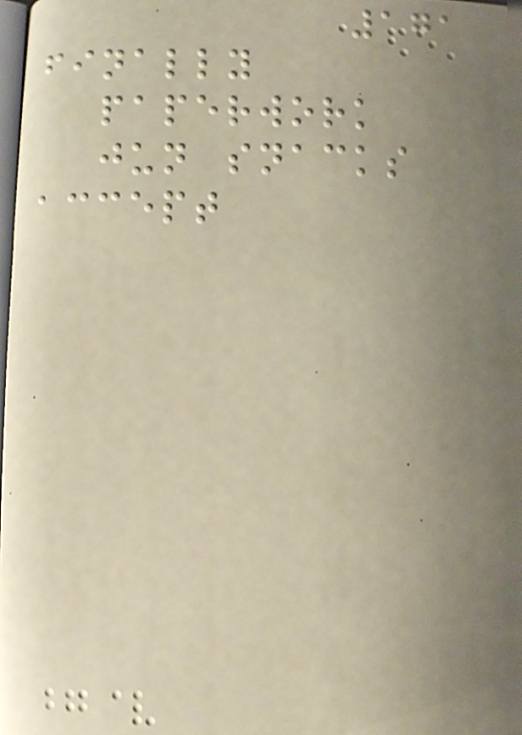171
finally
paperwork
jun snacks
accept
